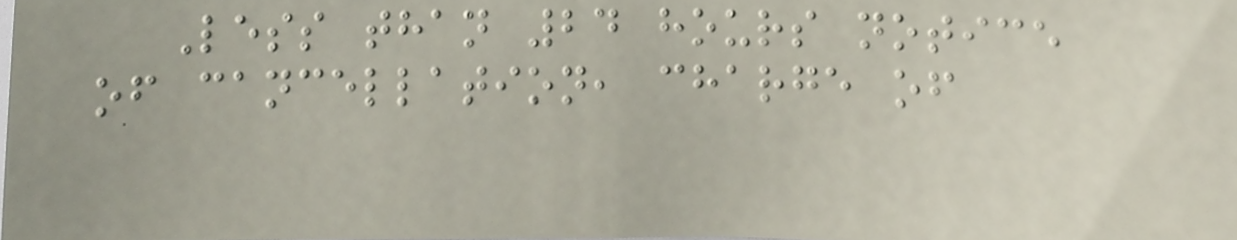Less than 24 hours notice
of cancellation, charge of
